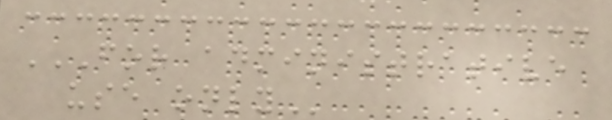FOR ADMINISTRATIVE
USE ONLY
